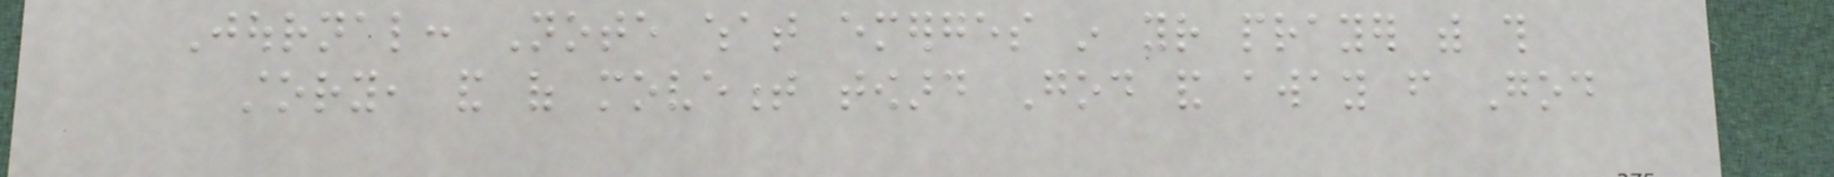Journal: Note what emerges in your prayer with this
story, and of movement toward God and away from God
